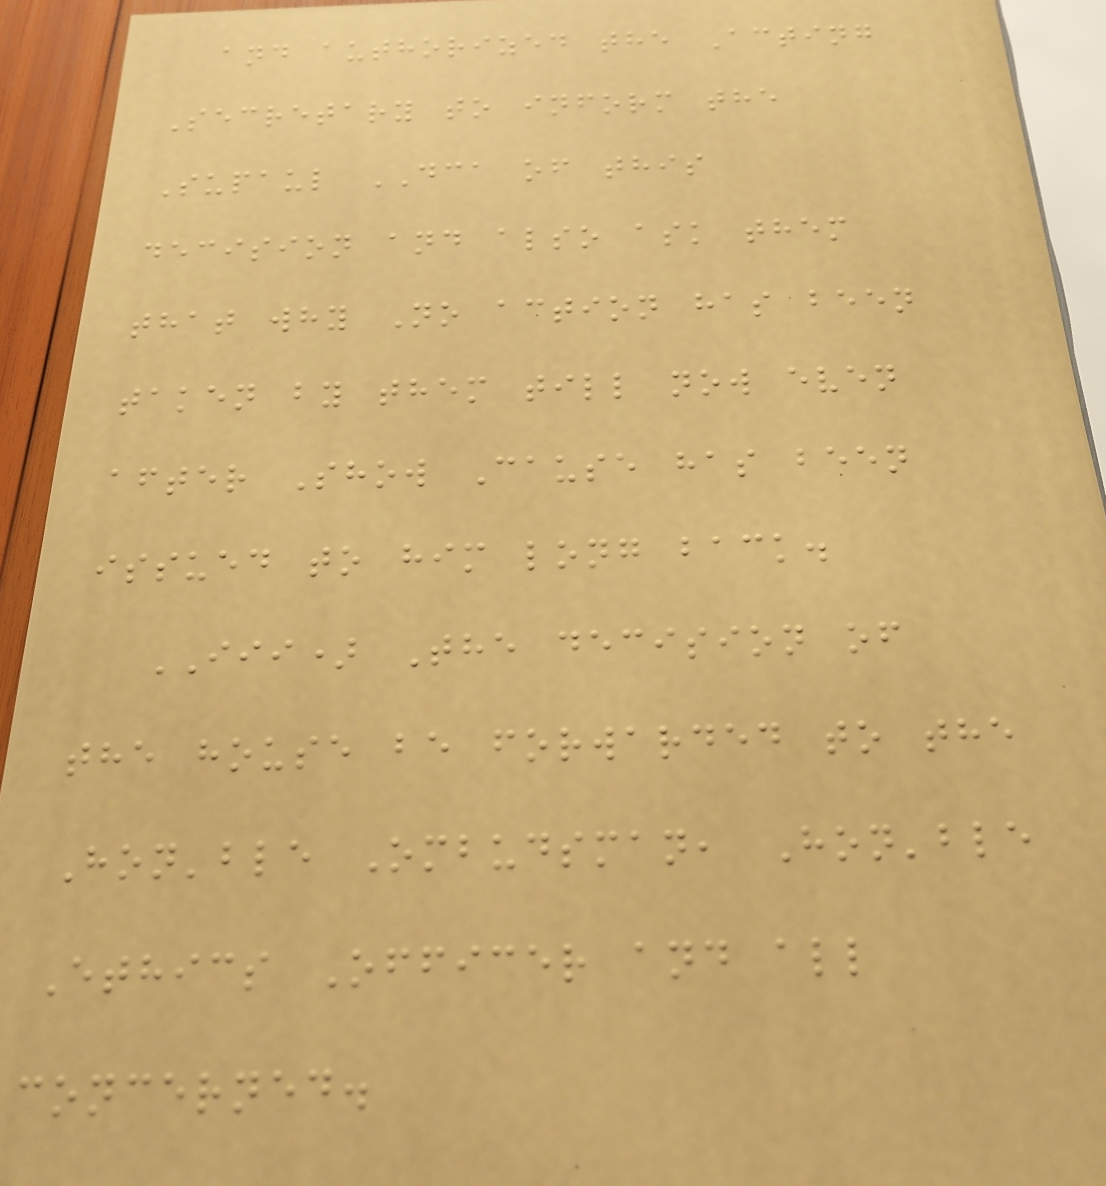and authorized the Acting
Secretary to inform the
Supaul DCA of this
decision and also ask them
that why No action has been
taken by them till now even
after Show Cause has been
issued to him long back.
III) The decision of
the house be forwarded to the
Hon'ble Ombudsman, Hon'ble
Ethics Officer and all
concerned.
